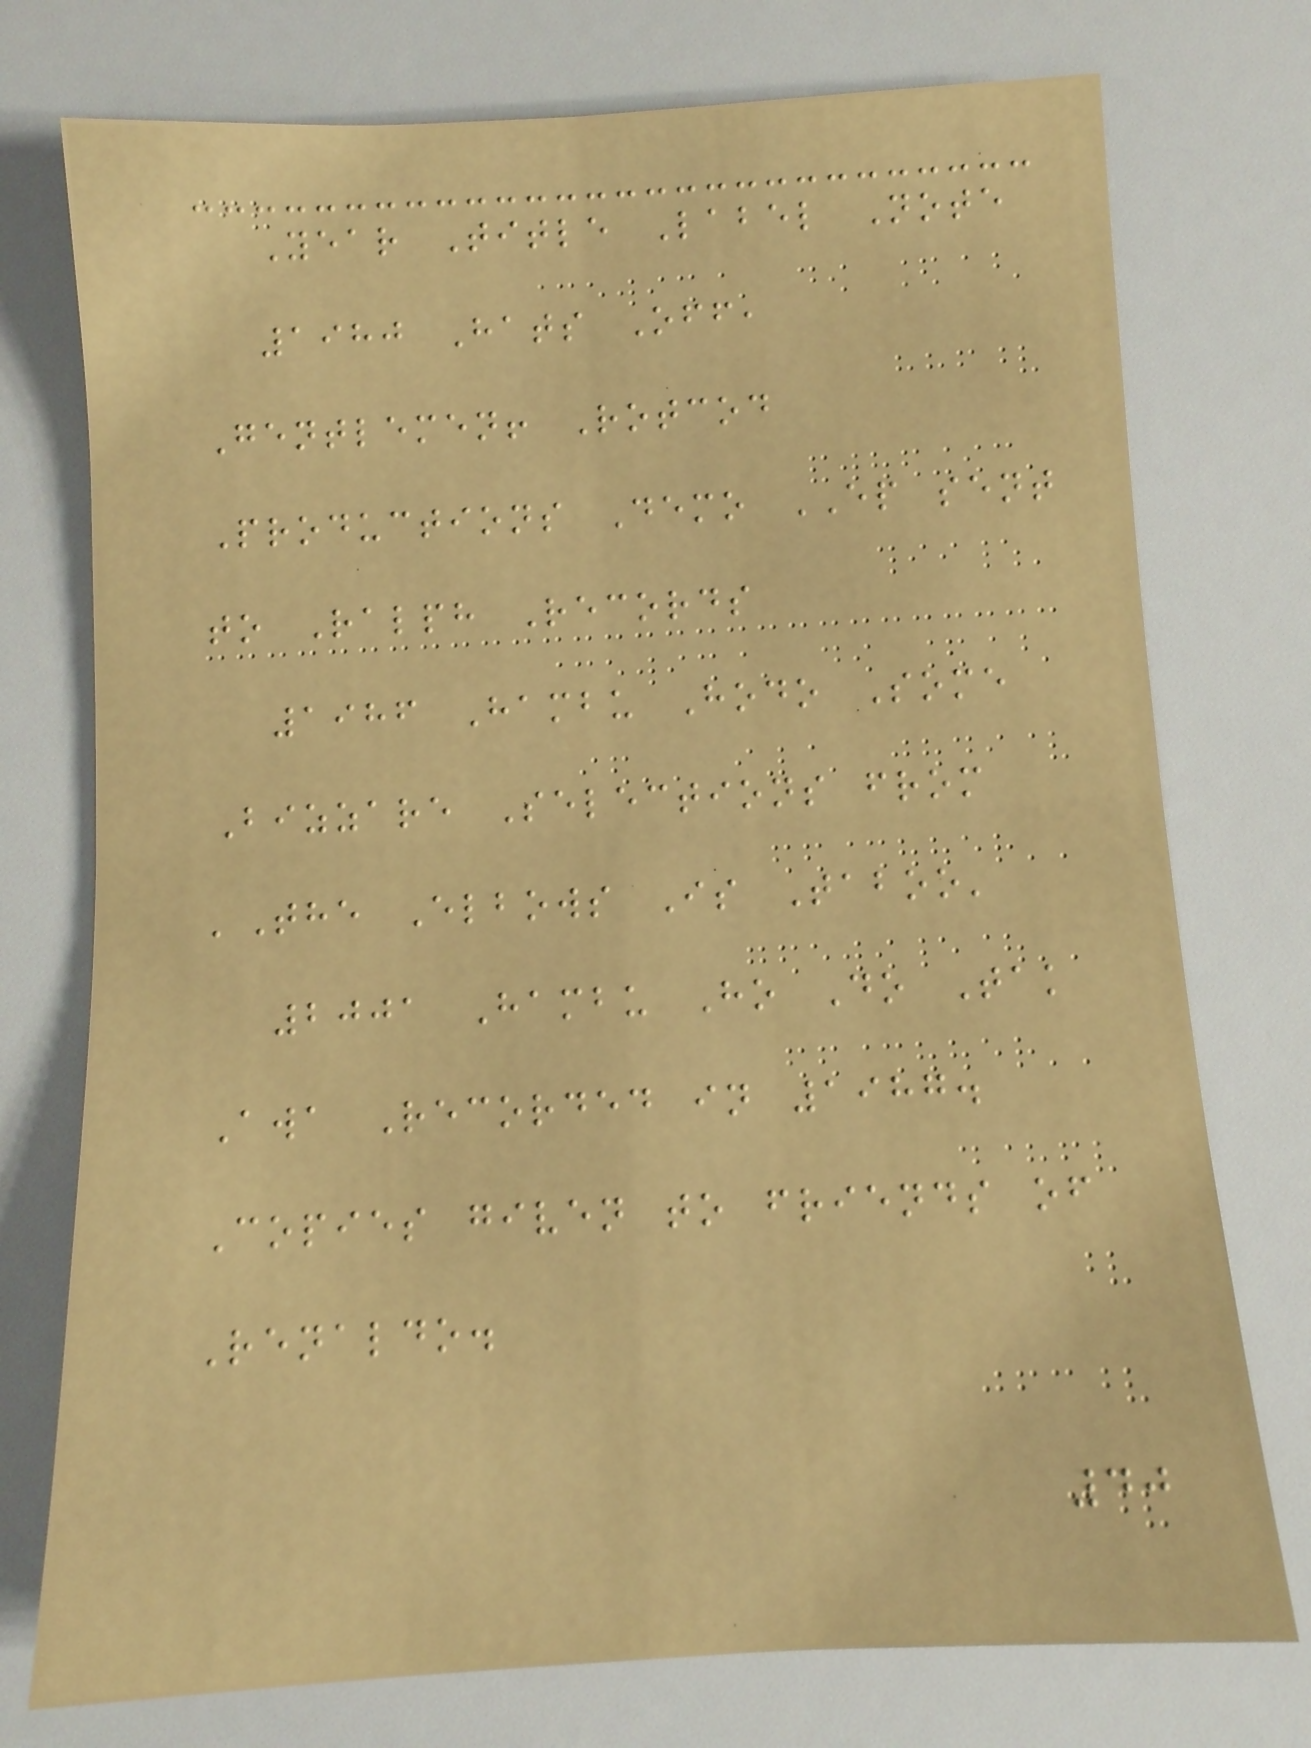Year Title Label Note
1980 Hats Off,
Gentlemen! Rotcod
Productions Demo EP sent
to Ralph Records
1986 Hambu Hodo Some
Bizzare Selections from
'The Elbows Is Taboo'
2001 Hambu Ho Do Tak
Awa Recorded in 1987.
Copies given to friends of
Renaldo.
40
